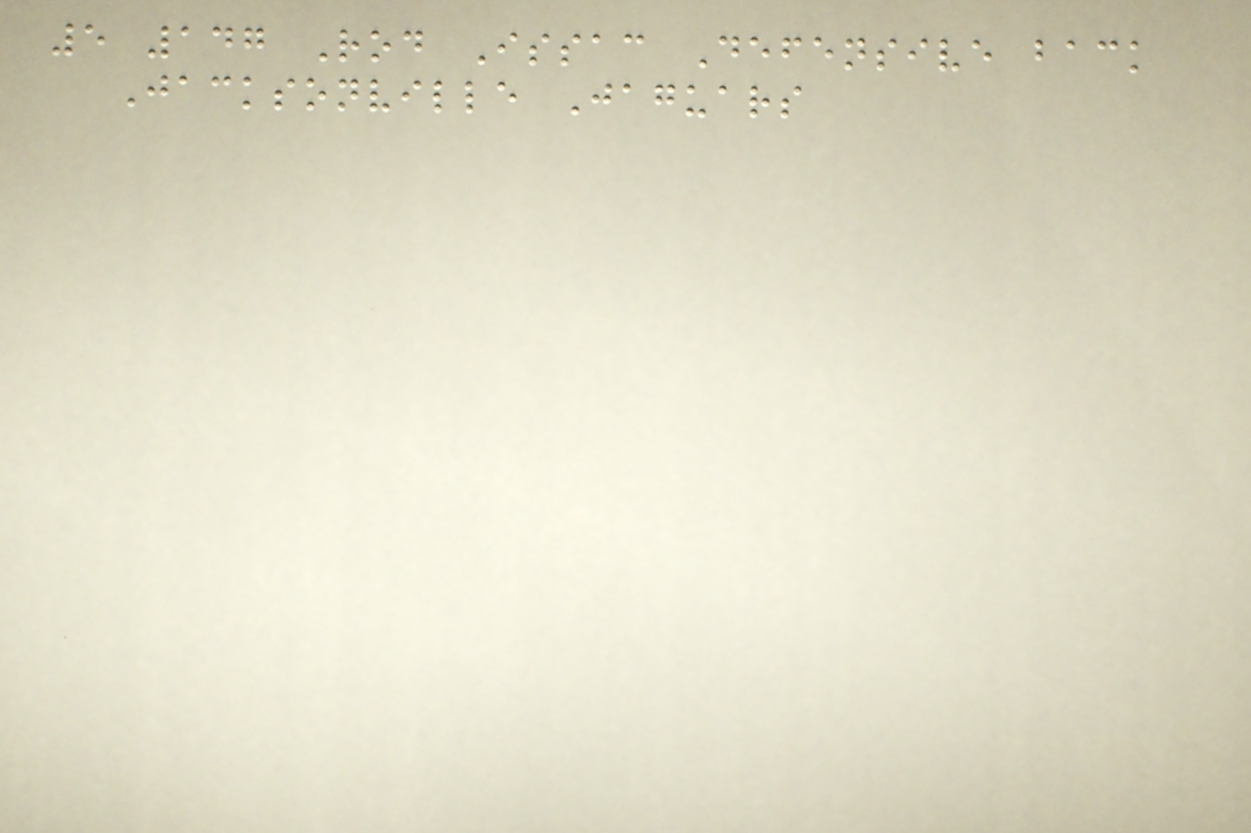5 147 Rod Issac Defensive back
Jacksonville Jaguars
